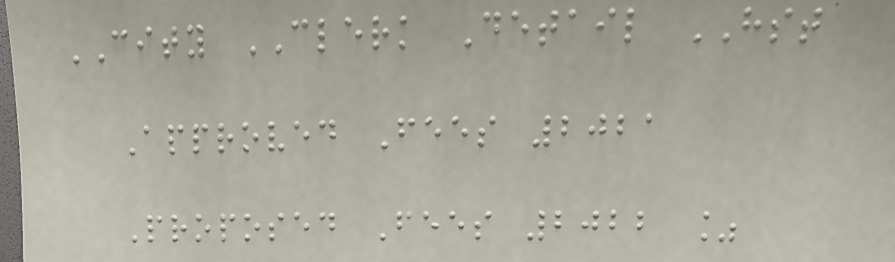CITY CLERK Detail HST
Approved Fees 2021
Proposed Fees 2022 %
